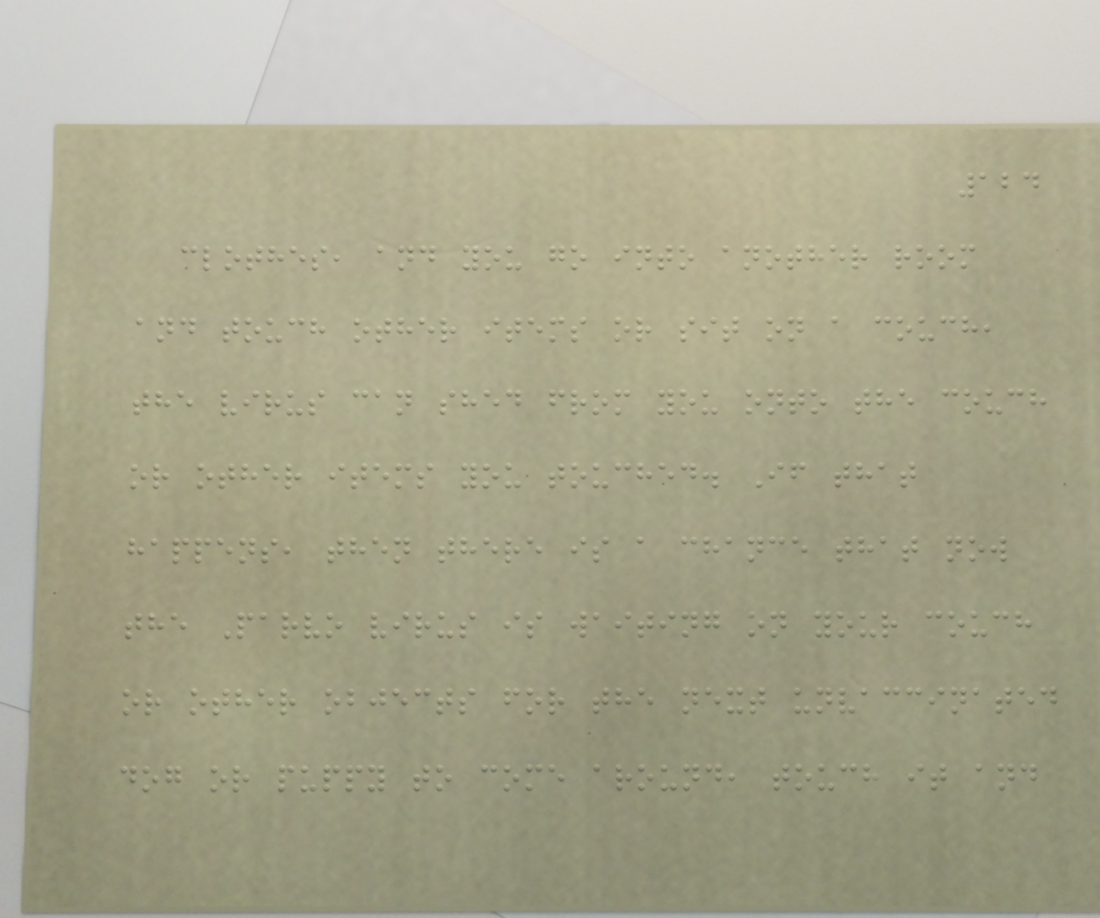124
clothes, and you go into another room
and touch other items or sit on a couch,
the virus can shed from you onto the couch
or other items you touched. If that
happens, then there is a chance that now
the Parvo virus is waiting on your couch
or other objects for the next unvaccinated
dog or puppy to come around, touch it and
